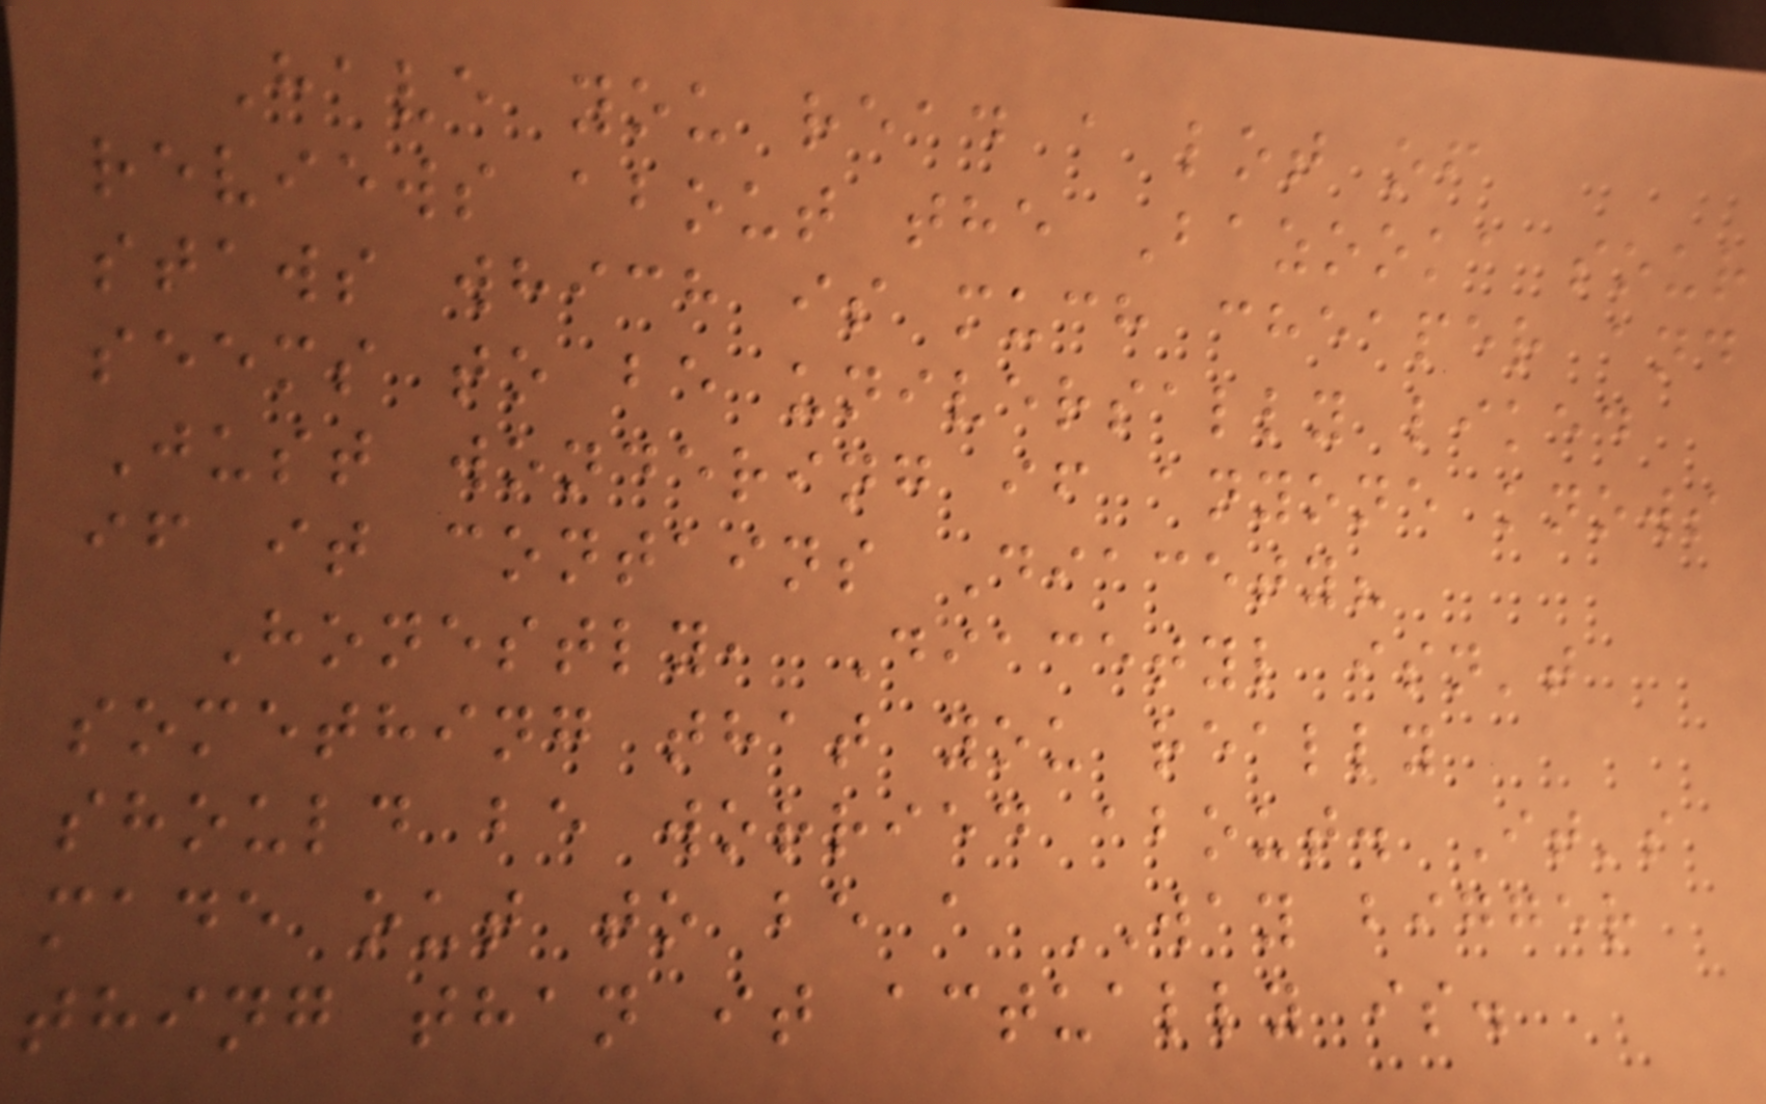Have you read a lot of
reviews about the Bazooka sour
staws which is much cheaper and
seems to be universally liked
Just wondering if anyone knows
if it contains Diacety?
Honestly, Diacetyl isn't
something that you really
should be worried about. It's
made out to be a WAY bigger
thing than it actually is.
